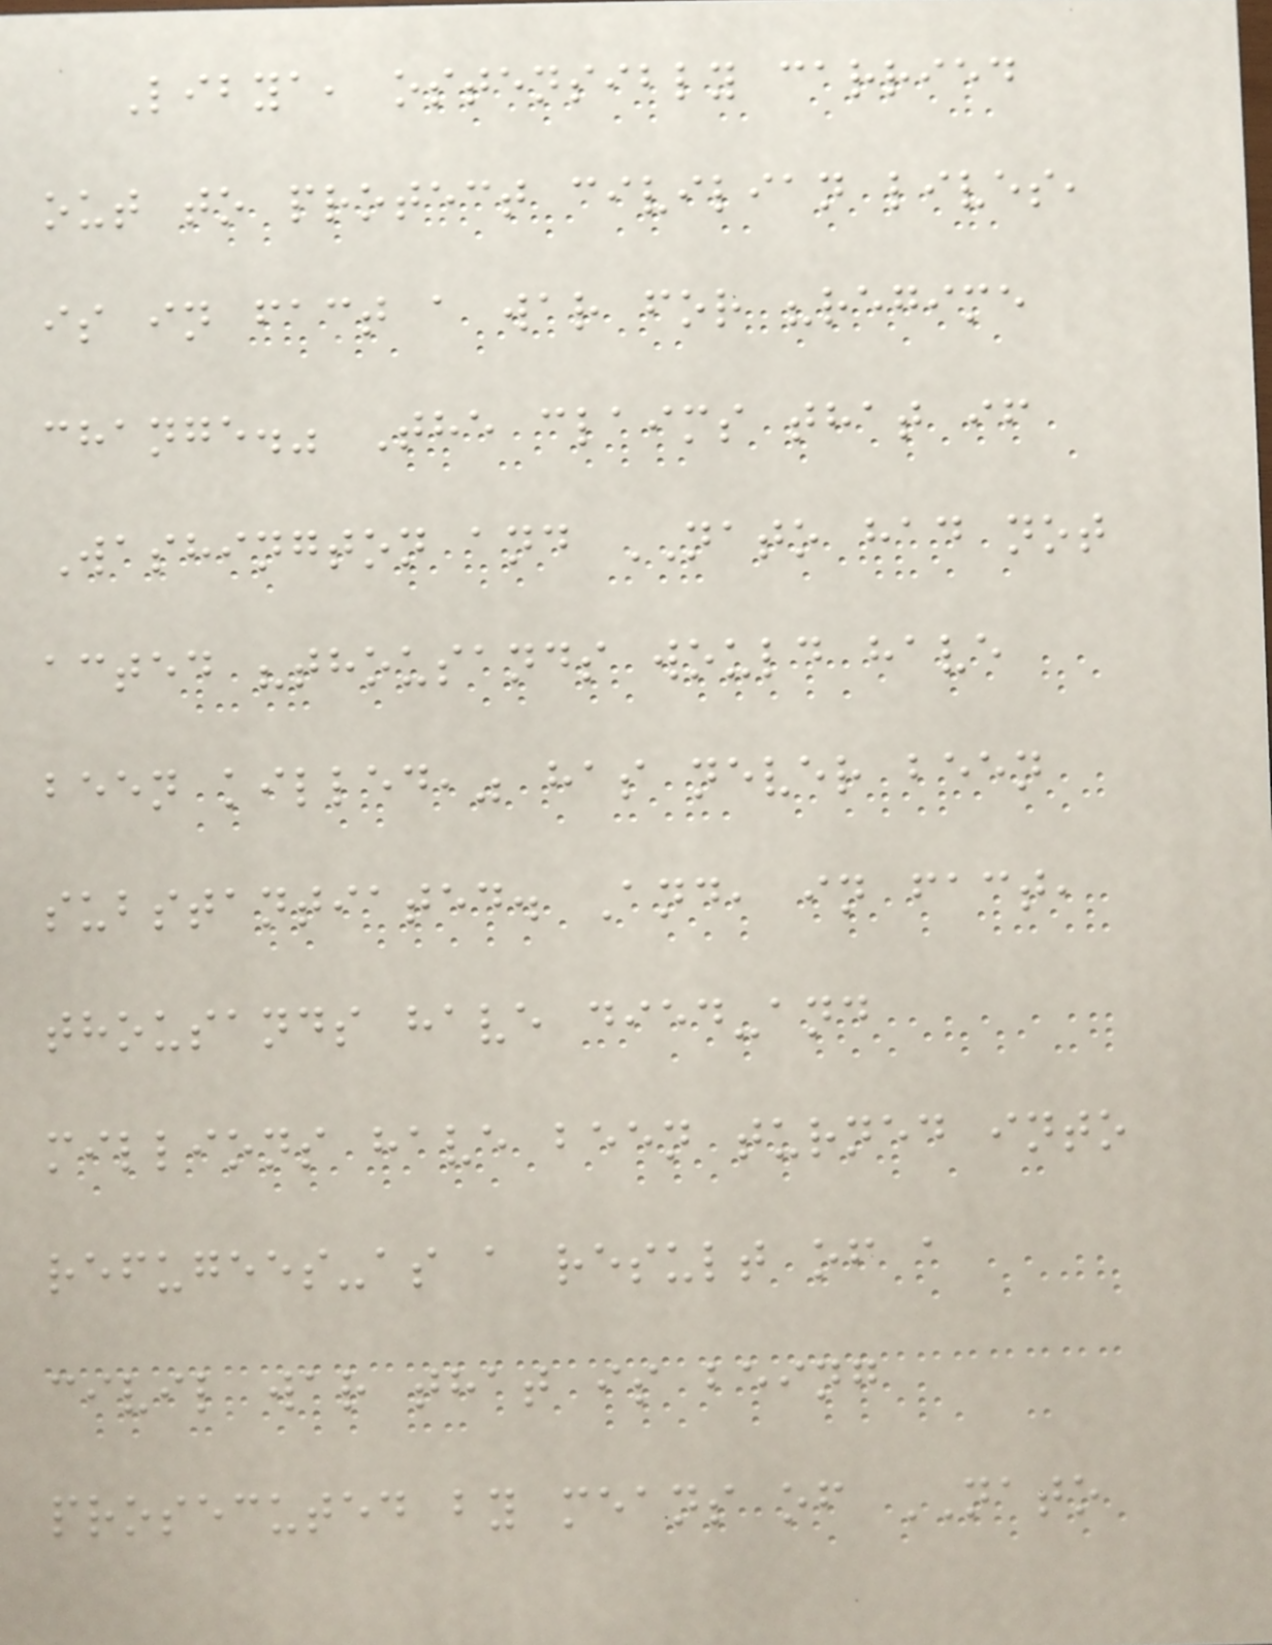Libya, ostensibly carried
out to protect civilian lives,
is in fact a war for "regime
change." The claims that if
Washington and NATO had not
acted "thousands would have
been killed," has never been
substantiated. And, in fact,
thousands have died-and
millions have been turned into
refugees-as a result of a
civil war that is being
prosecuted by means of NATO
